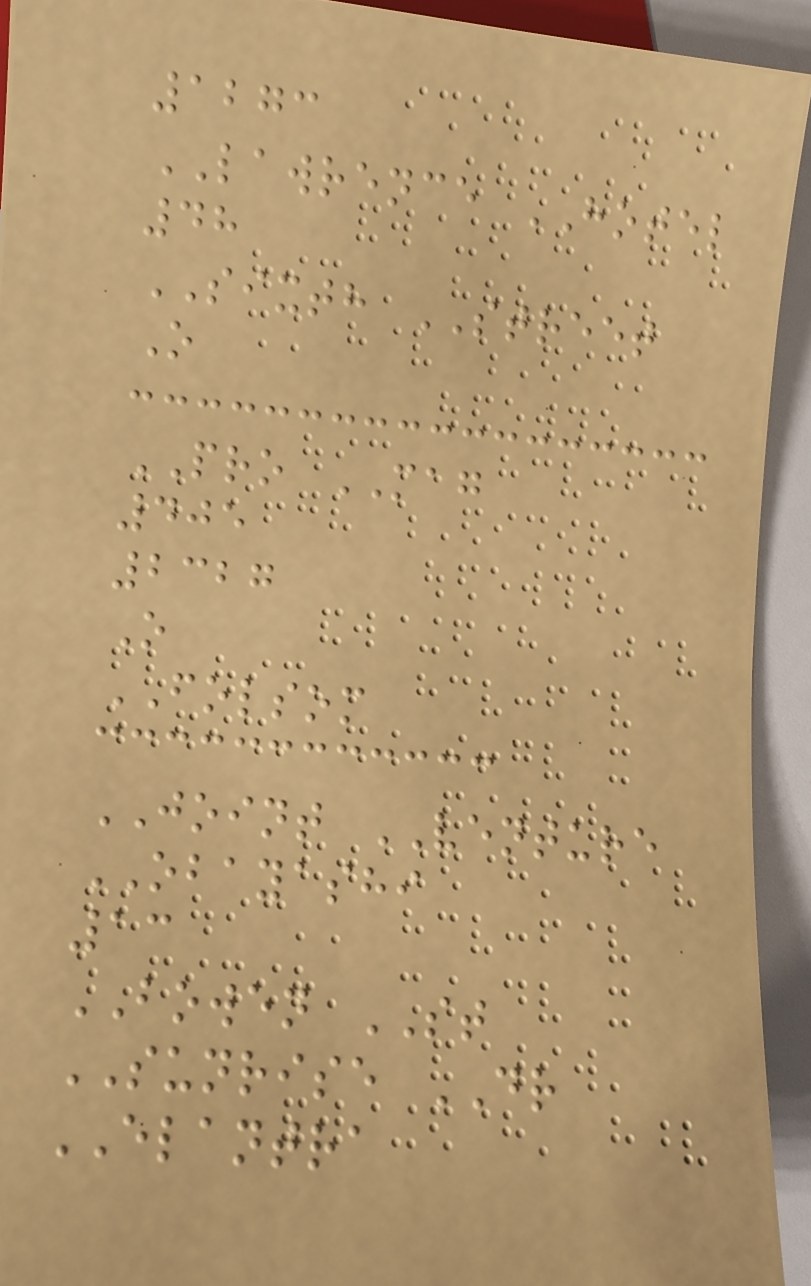1273
LAWRENCE HOTEL
48
SIXTH STREET
O
PRO MAG
405
2327
O
FOLSOM
JOINT VENTURE
OBAYASHI
13
BOWEN ST
SUNRISE DR
ELANTRA
